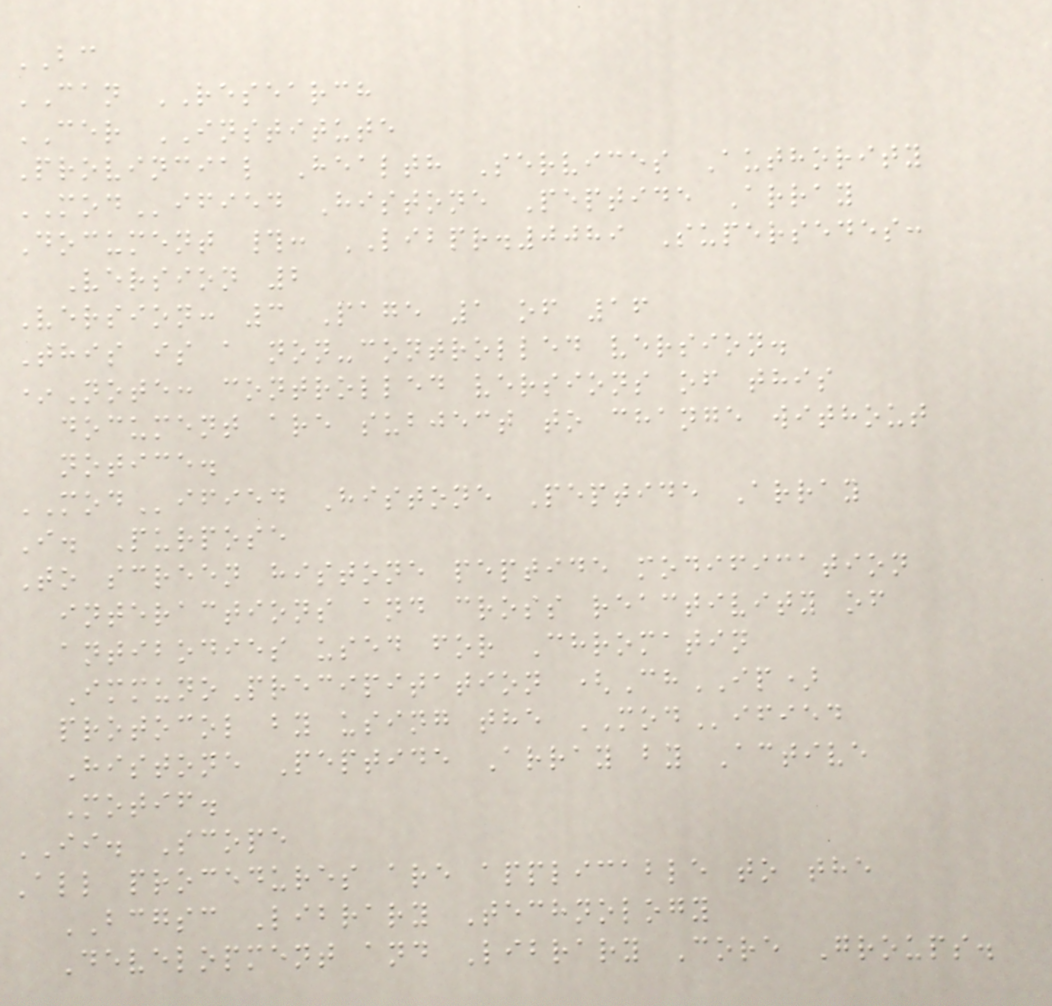BC
CAN RESEARCH
CER INSTITUTE
Provincial Health Services Authority
MODified Histone Peptide Array
Document #: LIBPR.0089 Supersedes:
Version 2
Version: 3 Page 1 of 16
This is a non-controlled version.
*Note: controlled versions of this
document are subject to change without
notice.
MODified Histone Peptide Array
I. Purpose
To screen histone peptide modification
interactions and cross reactivity of
antibodies used for Chromatin
ImmunoPrecipitation (ChIP)
protocol by using the MODified
Histone Peptide Array by Active
Motif.
II. Scope
All procedures are applicable to the
BCGSC Library Technology
Development and Library Core Groups.
